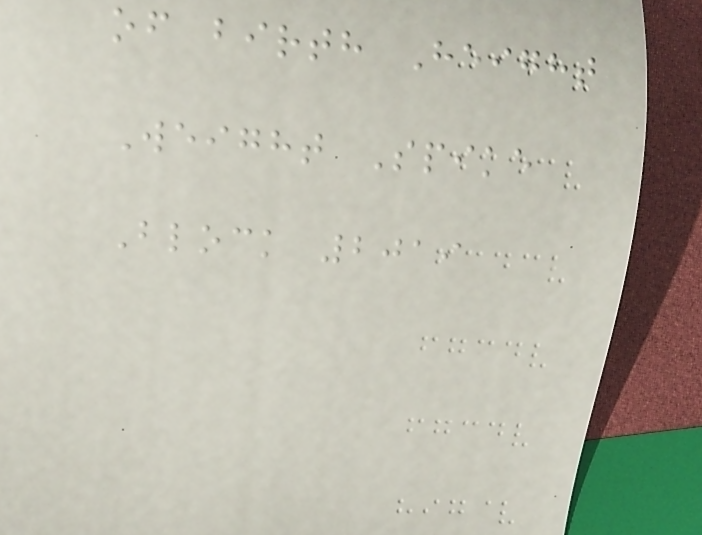of birth Height
Weight Spike
Block 2019
